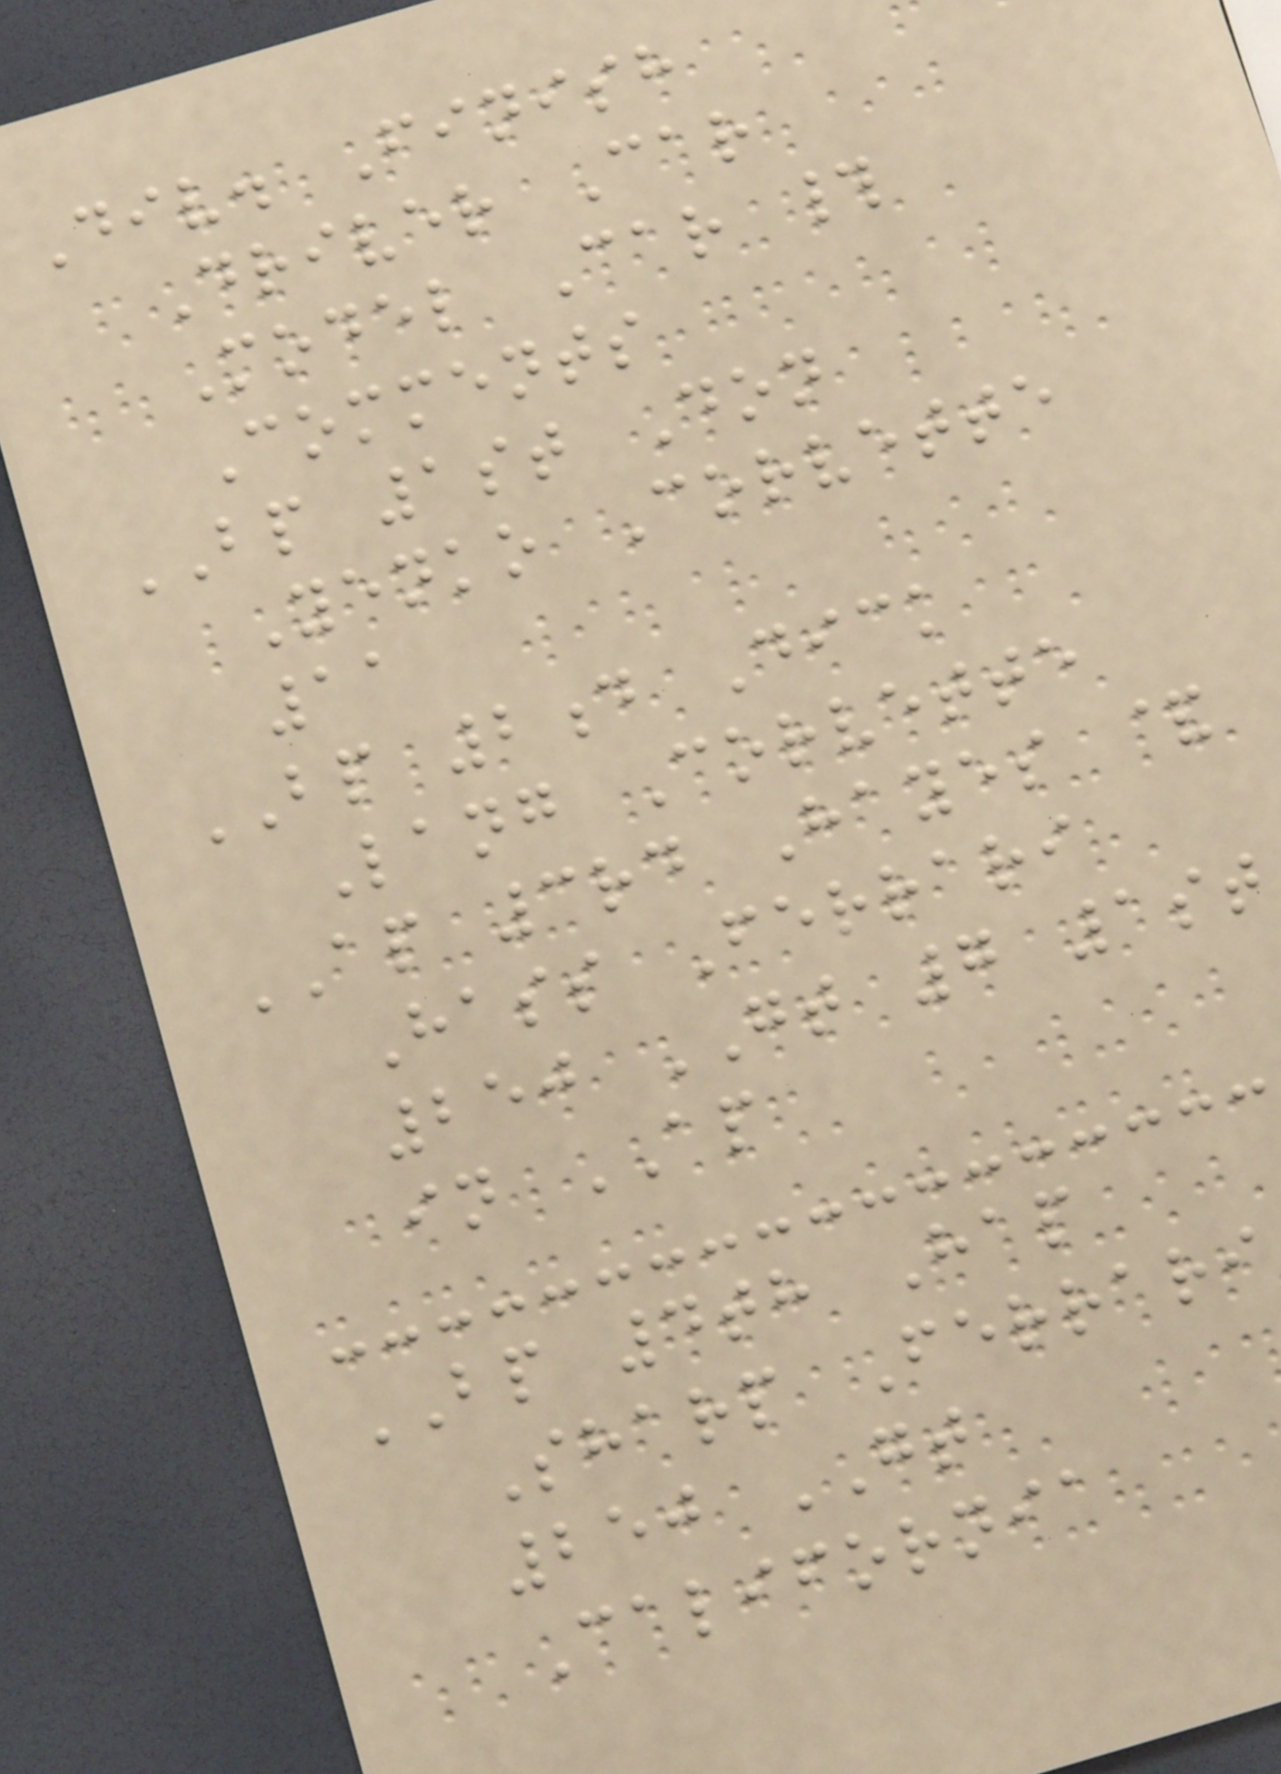Div. Finish
Driver Car
Model Car #
Comments
BP 1st Don
Yenko Corvette
11
BP 2d Dick
Lang Corvette
AP 3rd Hayes &
Hass Ferrari
250 GT 7 1st
in AP
BP 4th Hap
Sharp Ferrari
250 GT
California
